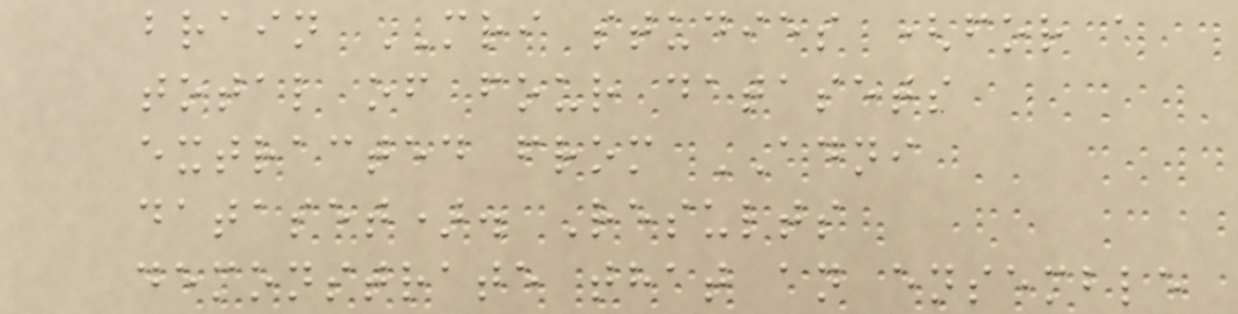brain MRI studies (for a
total of four datasets
extracted from ADNI
dataset). Results
demonstrate that an ensemble
